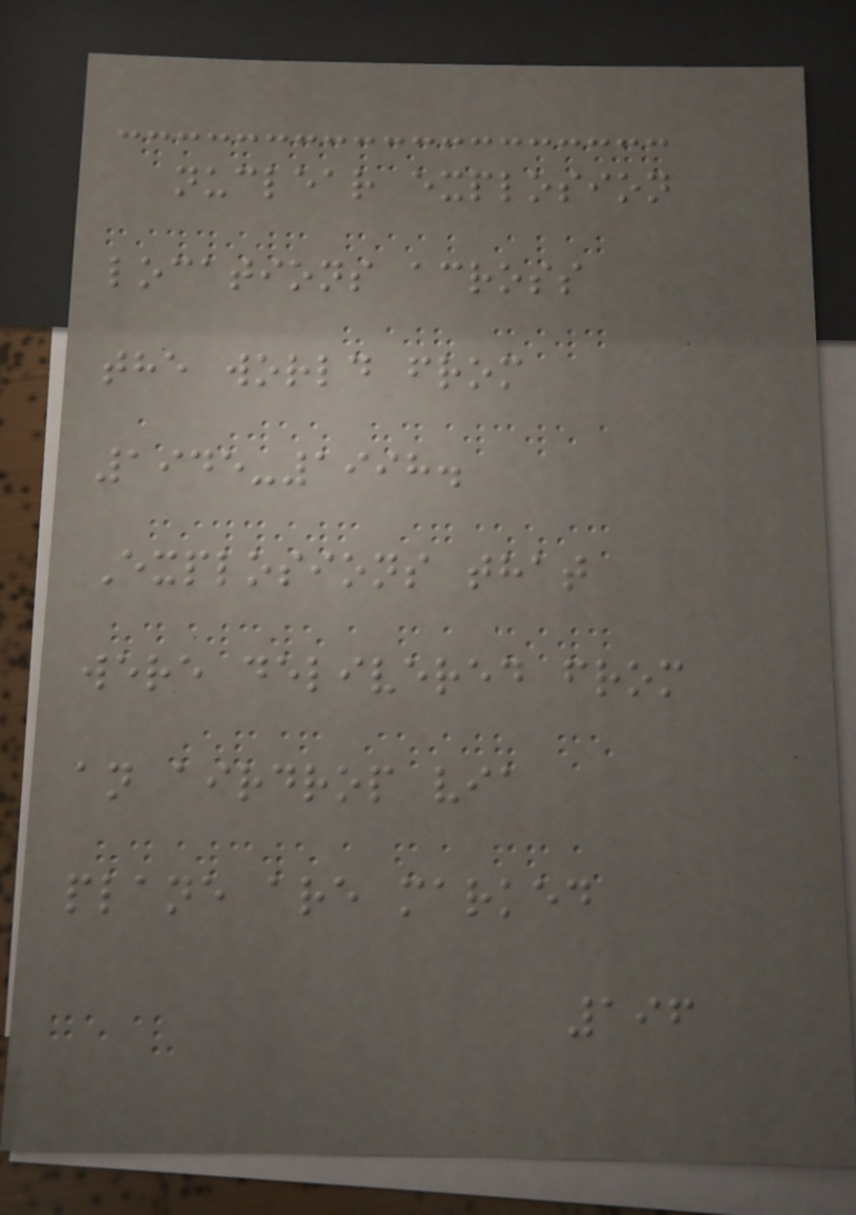nuclear explosion
locations across
the world from
1945-1998.
Explosions that
were delivered from
an airdrop via
plane are marked
196
